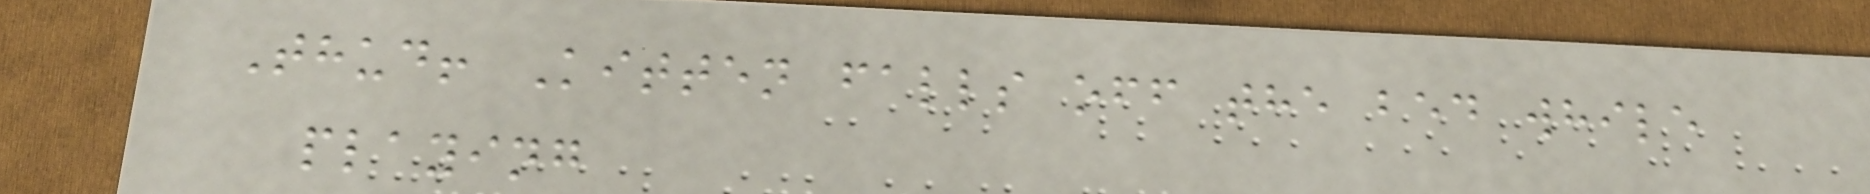Thud! Kitten falls off the bed while
playing
